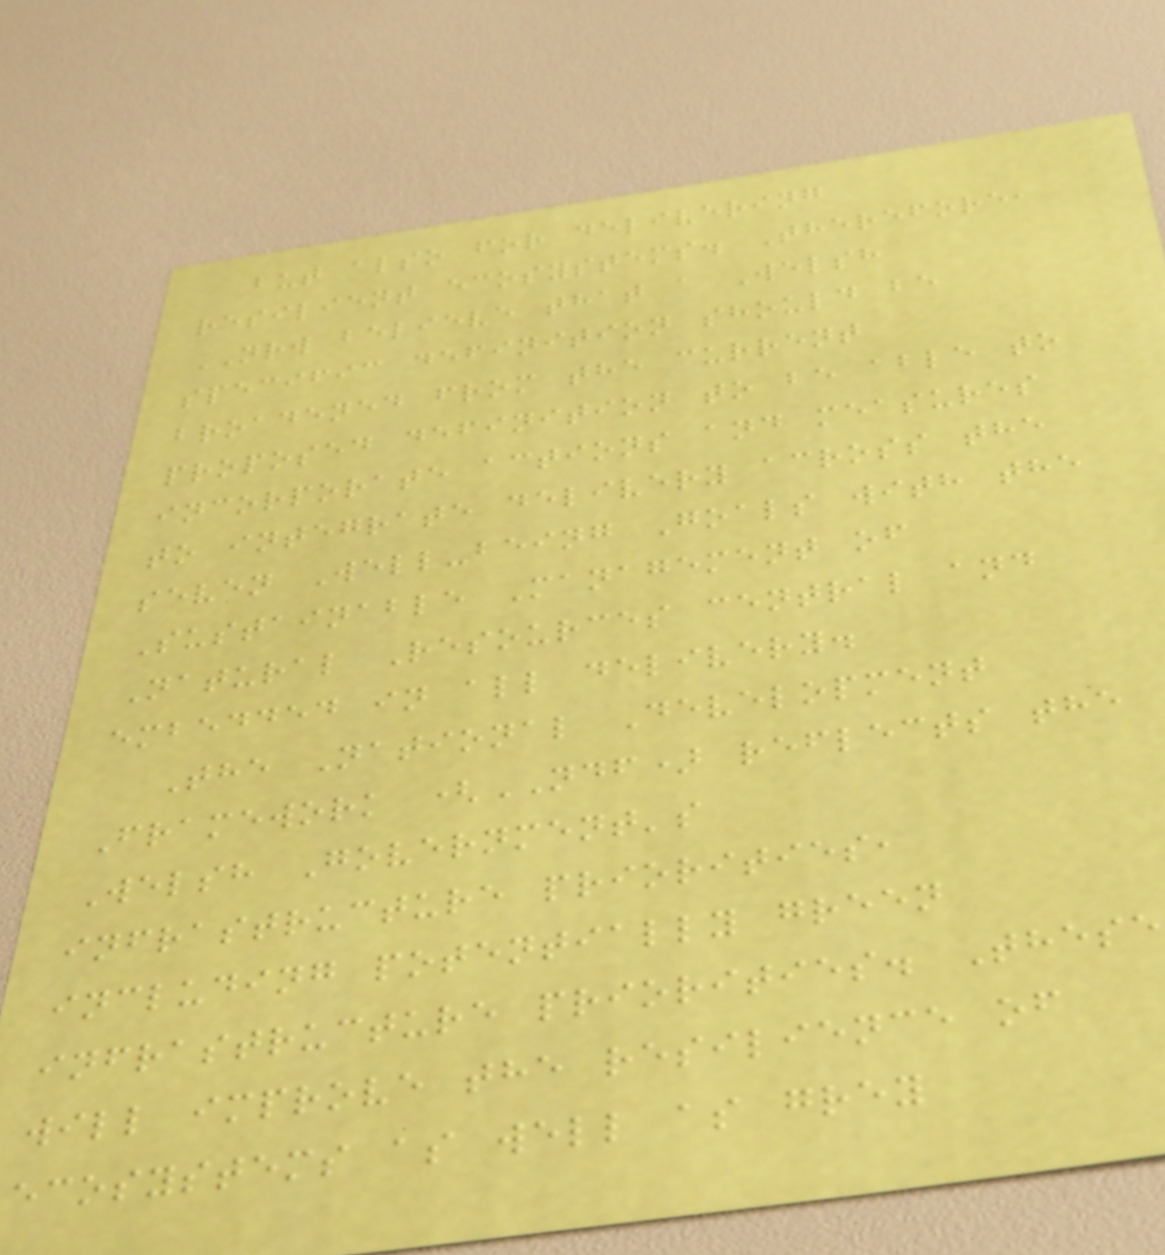but also for delivering
resilient ecosystems. Therefore,
NRW believe that a Welsh
specific definition should be
broadened from the current
proposed definition to be able to
incorporate actions and measures
to integrate delivery across the
seven Well-being Goals with the
Sustainable Management of
Natural Resources central and
embedded in all delivery.
The National Development
Framework (NDF) reflects the
Welsh Government's
infrastructure priorities,
including potentially green
infrastructure priorities. These
will improve the resilience of
ecosystems as well as grey
